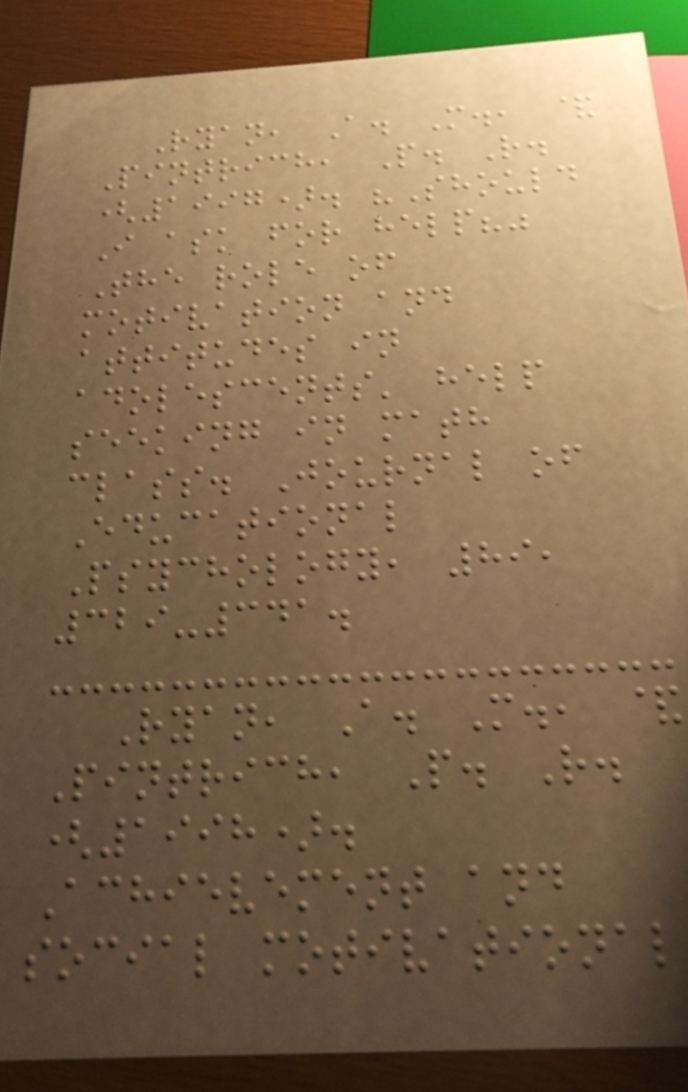Ryan, A. M., &
Pintrich, P. R.
(1997). "Should
I ask for help?"
The role of
motivation and
attitudes in
adolescents' help
seeking in math
class. Journal of
Educational
Psychology, 89,
329-341.
Ryan, A. M., &
Pintrich, P. R.
(1998).
Achievement and
social motivational
